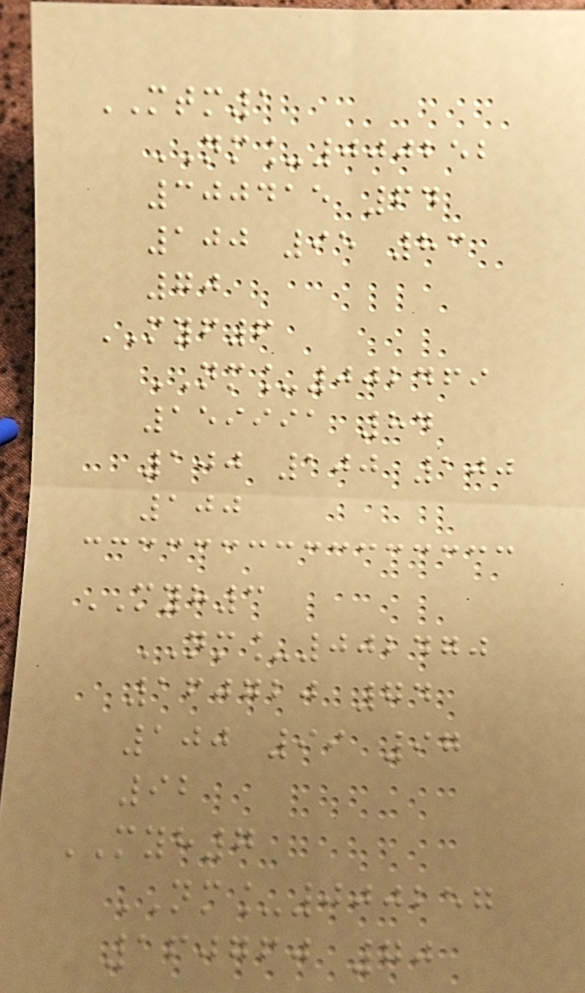MTM1
NM_000252
300415 64
100 95 83
70
MYF6
NM_002469
159991 84
100 100 100
100
MYH3
NM_002470
160720 74
100 99 97
92
MYH7
NM_000257
160760 70
